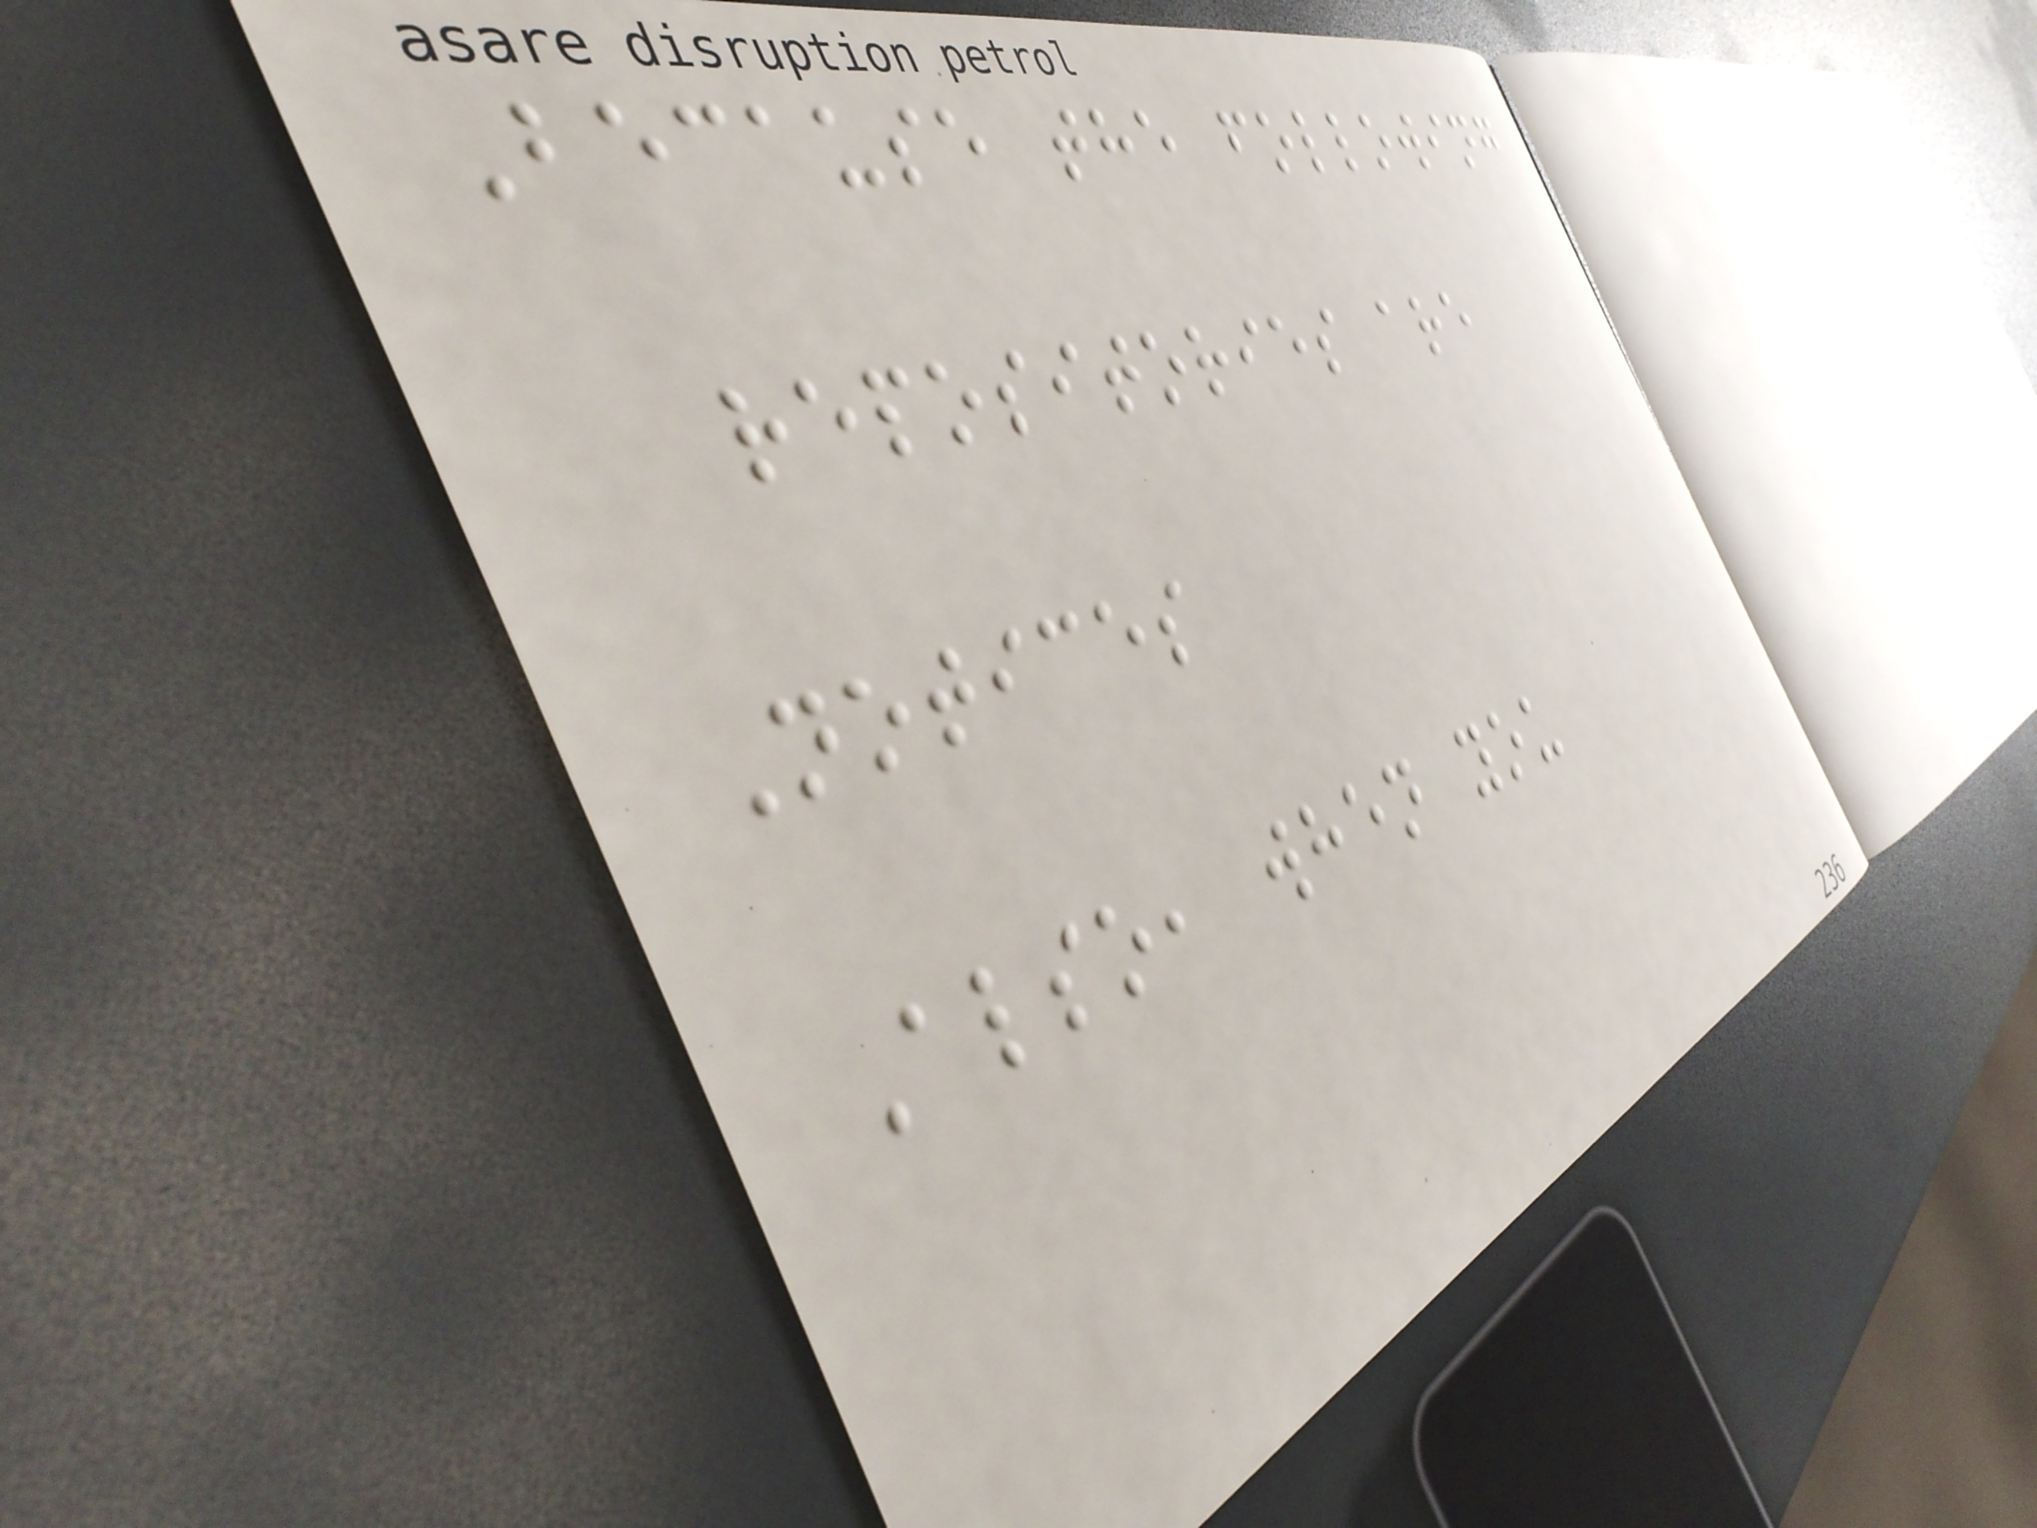Because the following
repositories are
Notices
Also, when you
